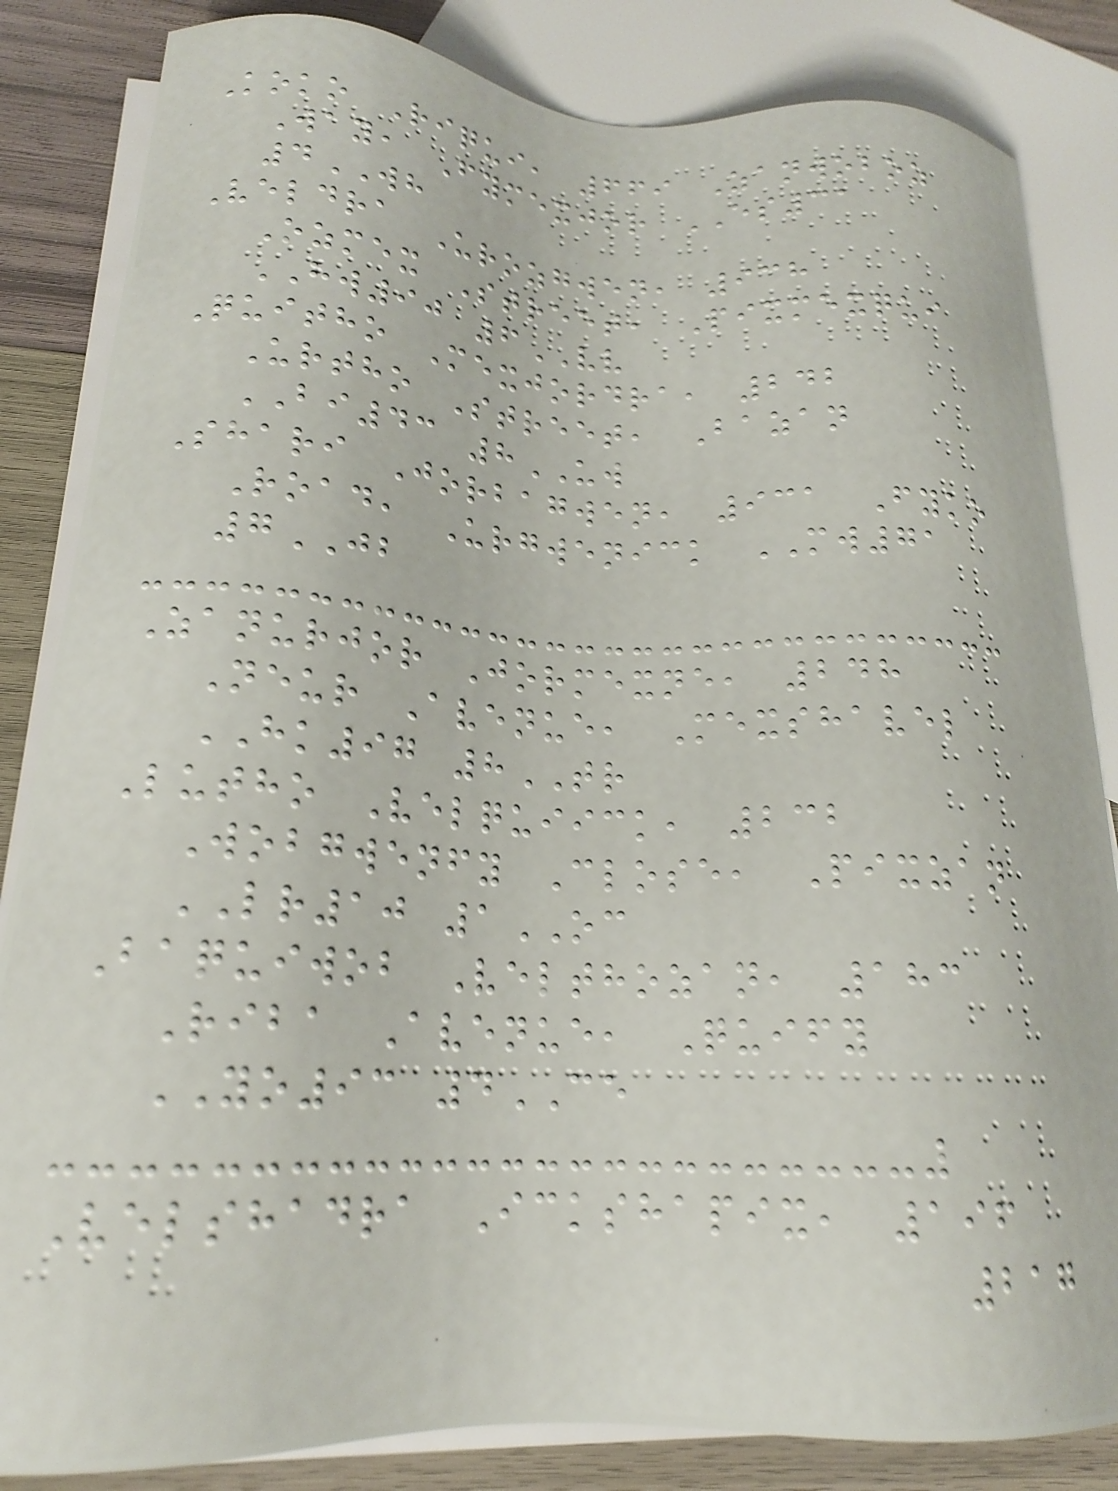Koko Riqui, 669 Zanwoboz
Way, Fymexjor ES31
4WH
Veldra Urozgwen, 938
Ozmex Street, Pixmexqui
HW90 6VV
Quitho Mexjordra, 242
Urtho Street, Bazan
BI43 8UW
Shari Jorbagwen, 931 Fyko
Road, Urgwenick MW71
7JB
Zanurjor Jormexne, 248
Neur Avenue, Mexshavel
HK97 8TR
Lutho Velquiick, 232
Wobgwenfy Close, Pixzan
LR10 1OC
Baquiwob Velthozan, 183
Riba Avenue, Quify
YO93 4CE
Velshadra Ickshapix, 196
217
